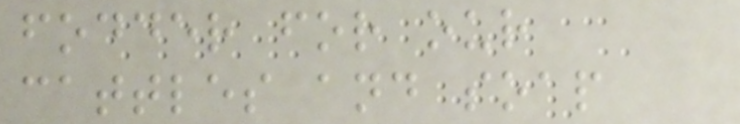fodder for our
cattles and soap
